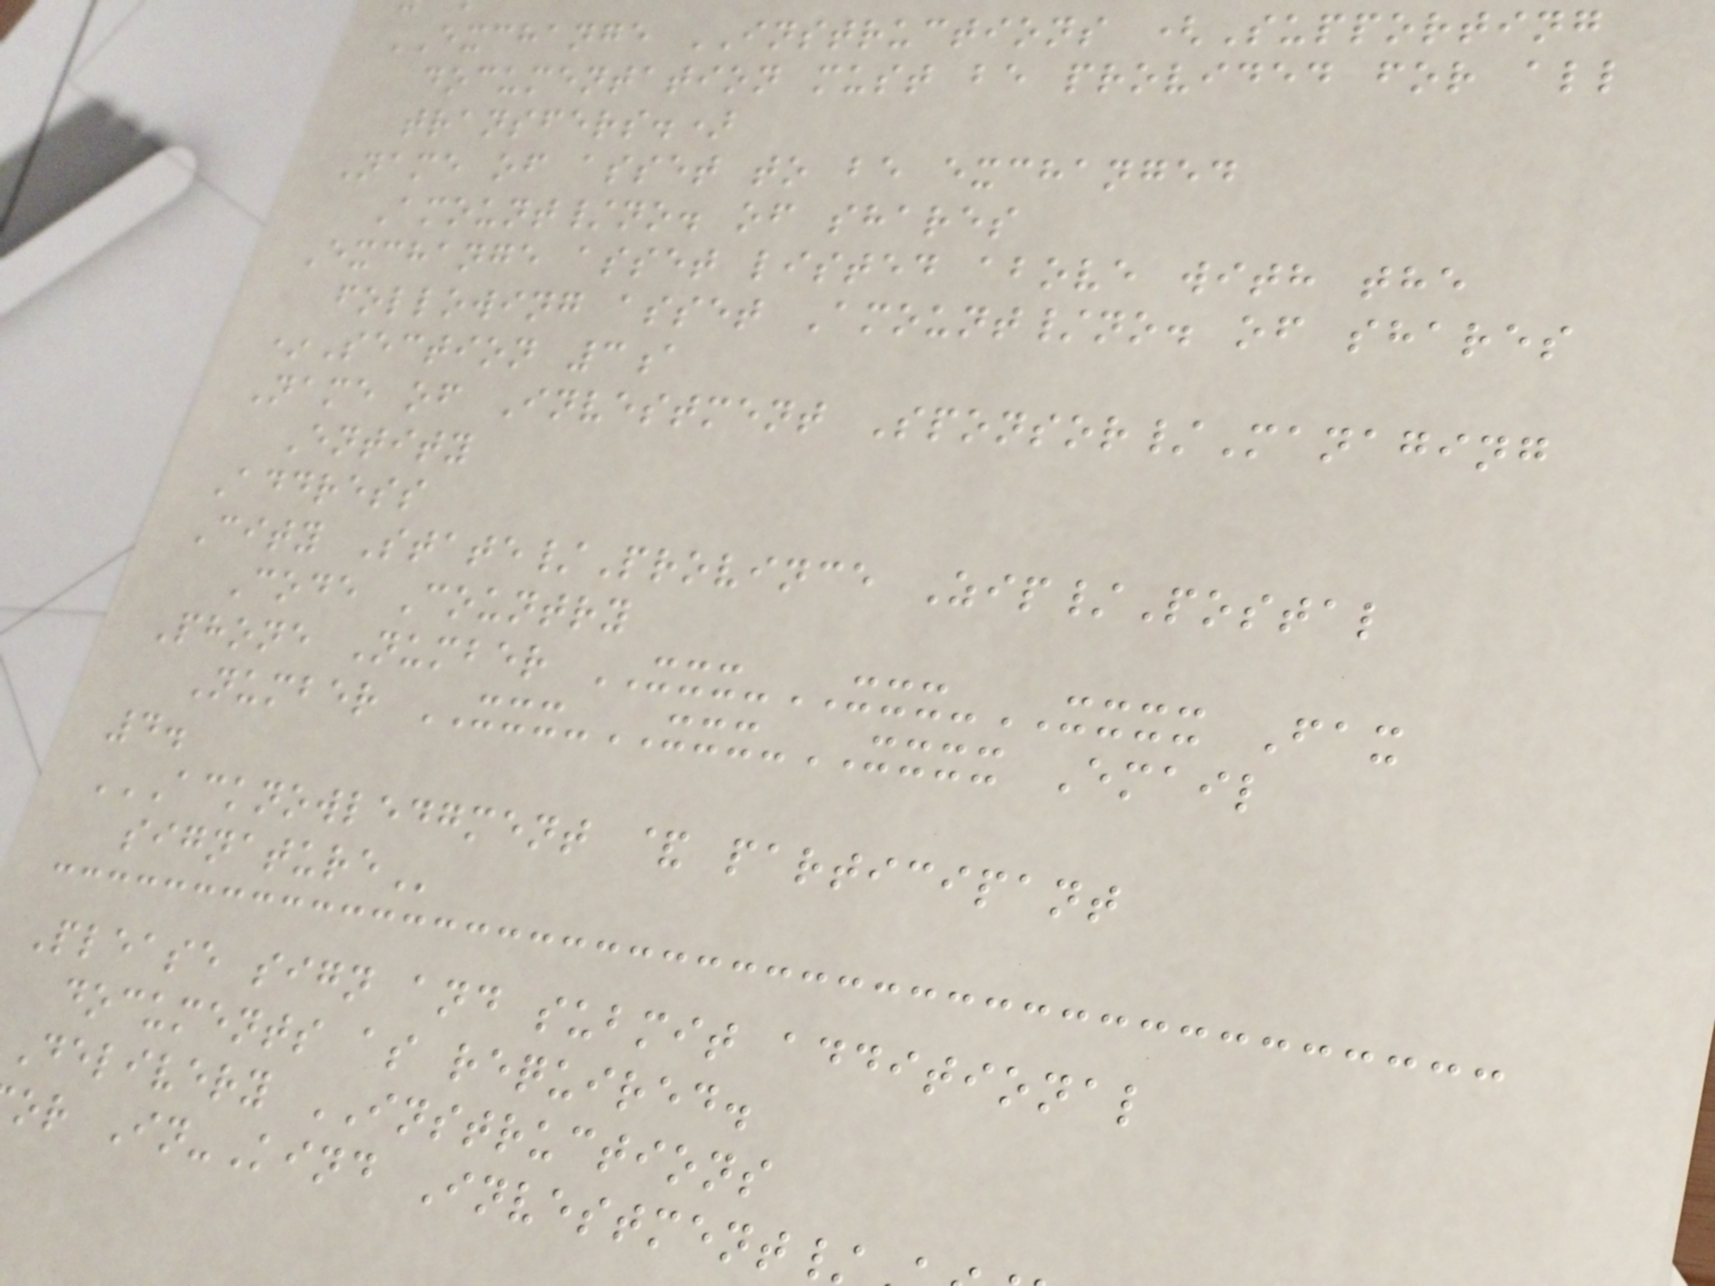EXCHANGE INSTRUCTIONS (Supporting
documentation must be provided for all
transfers.)
Name of asset to be exchanged
Amount/no. of shares
Exchange asset listed above with the
following asset Amount/no. of shares
*Section 3a
Name of Investment Sponsor/Managing
Entity
Address
City State/Province Zip/Postal
Code Country
Phone Number XXX-XXX-XXXX Fax
Number XXX-XXX-XXXX Email
4.
ACKNOWLEDGMENT & PARTICIPANT
Please sign and submit additional
documents as required.
delivery INSTRUCTIONS
or In-Kind Investment
